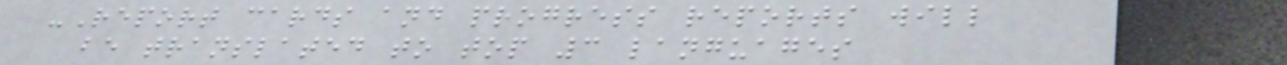-Report cards and progress reports will
be translated to top 3 languages
